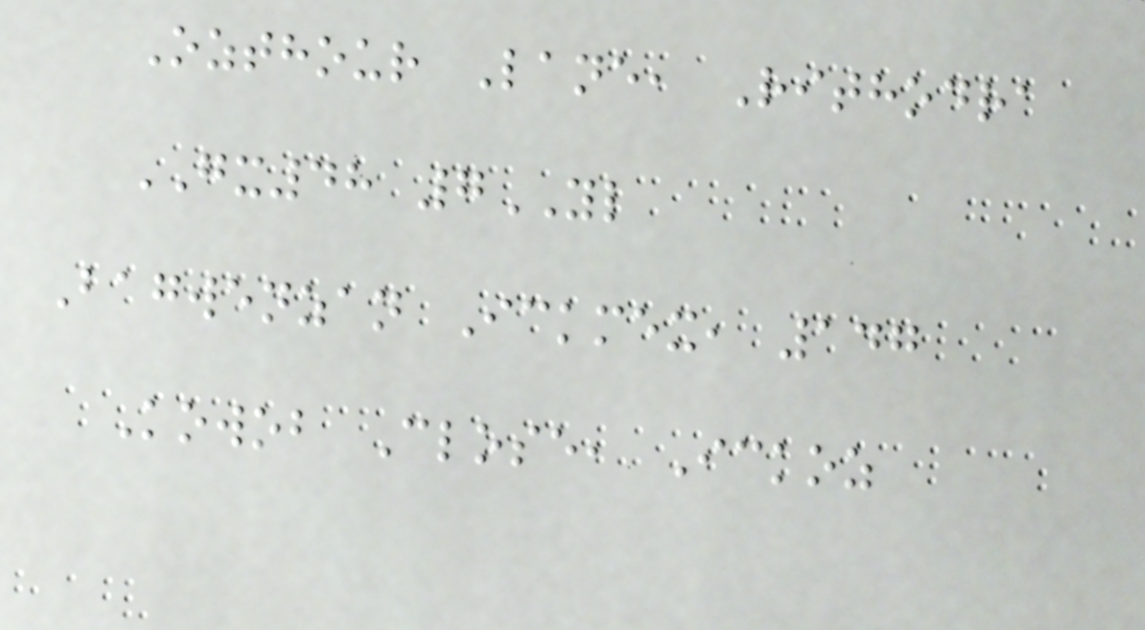Ozthour Lane, Rithodra
GX48 7YL
Bagwenzan Ickmex, 147
Kowob Close, Ickoz
